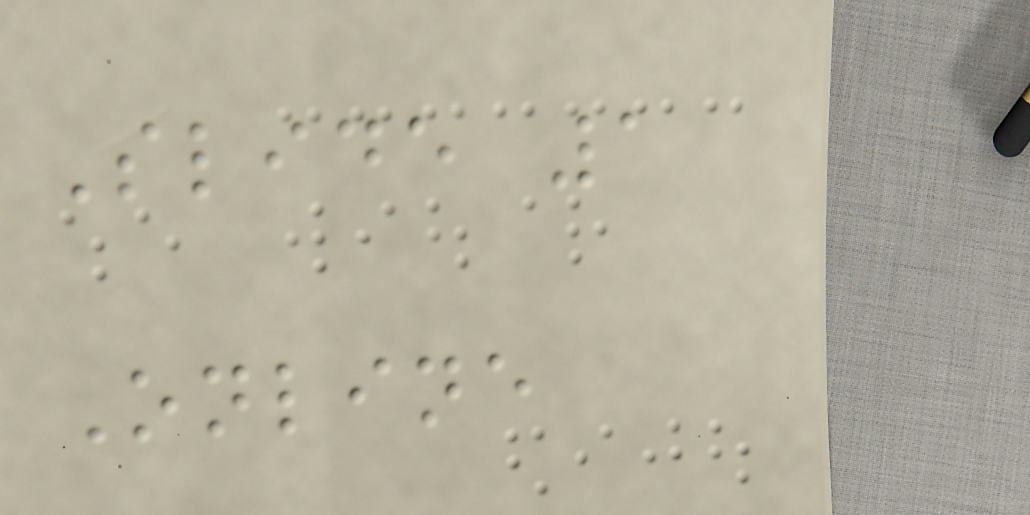Slide 1
Online
